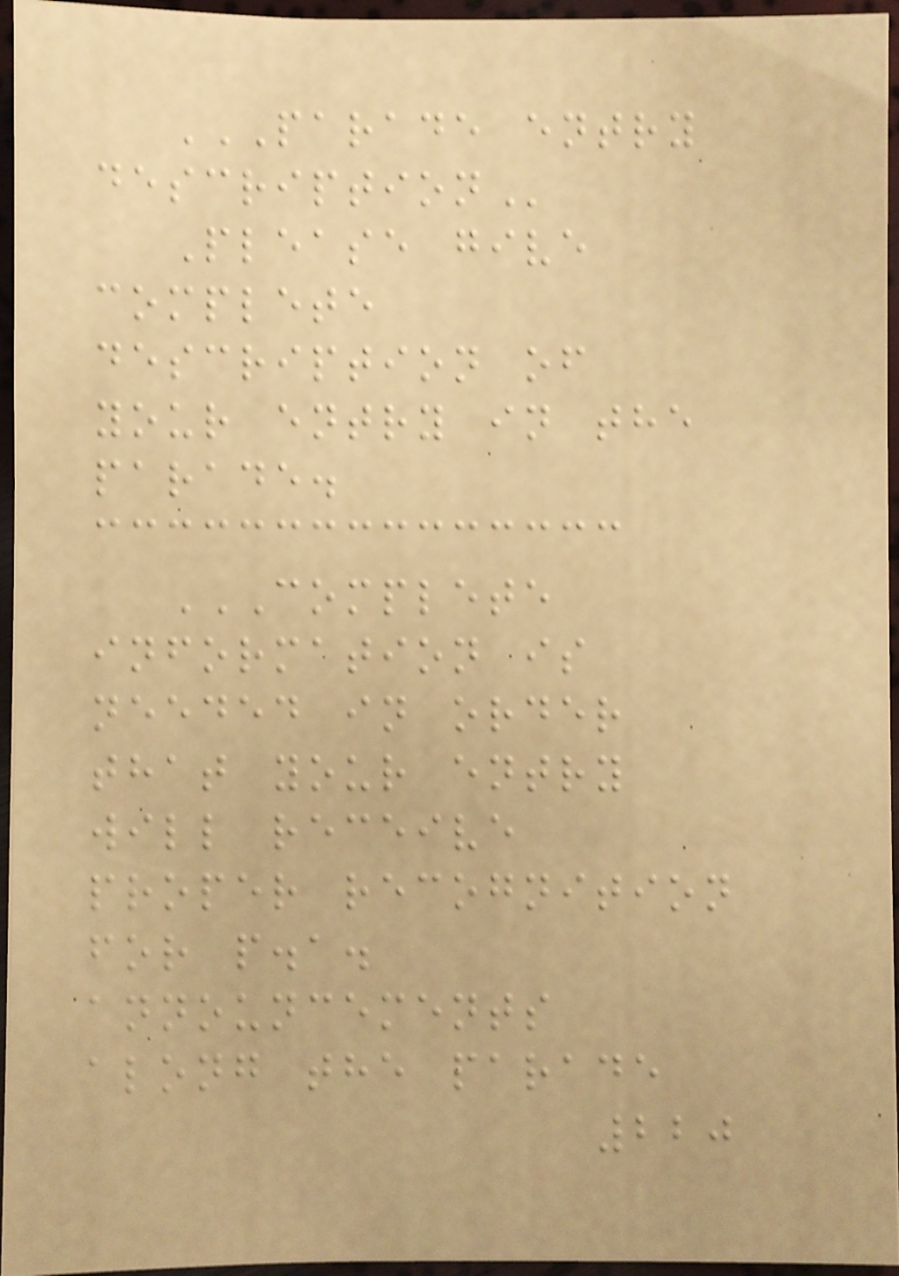PARADE ENTRY
DESCRIPTION
Please give
complete
description of
your entry in the
parade.
COMPLETE
INFORMATION IS
NEEDED IN ORDER
THAT YOUR ENTRY
WILL RECEIVE
PROPER RECOGNITION
FOR P.A.
ANNOUNCEMENTS
ALONG THE PARADE
220
